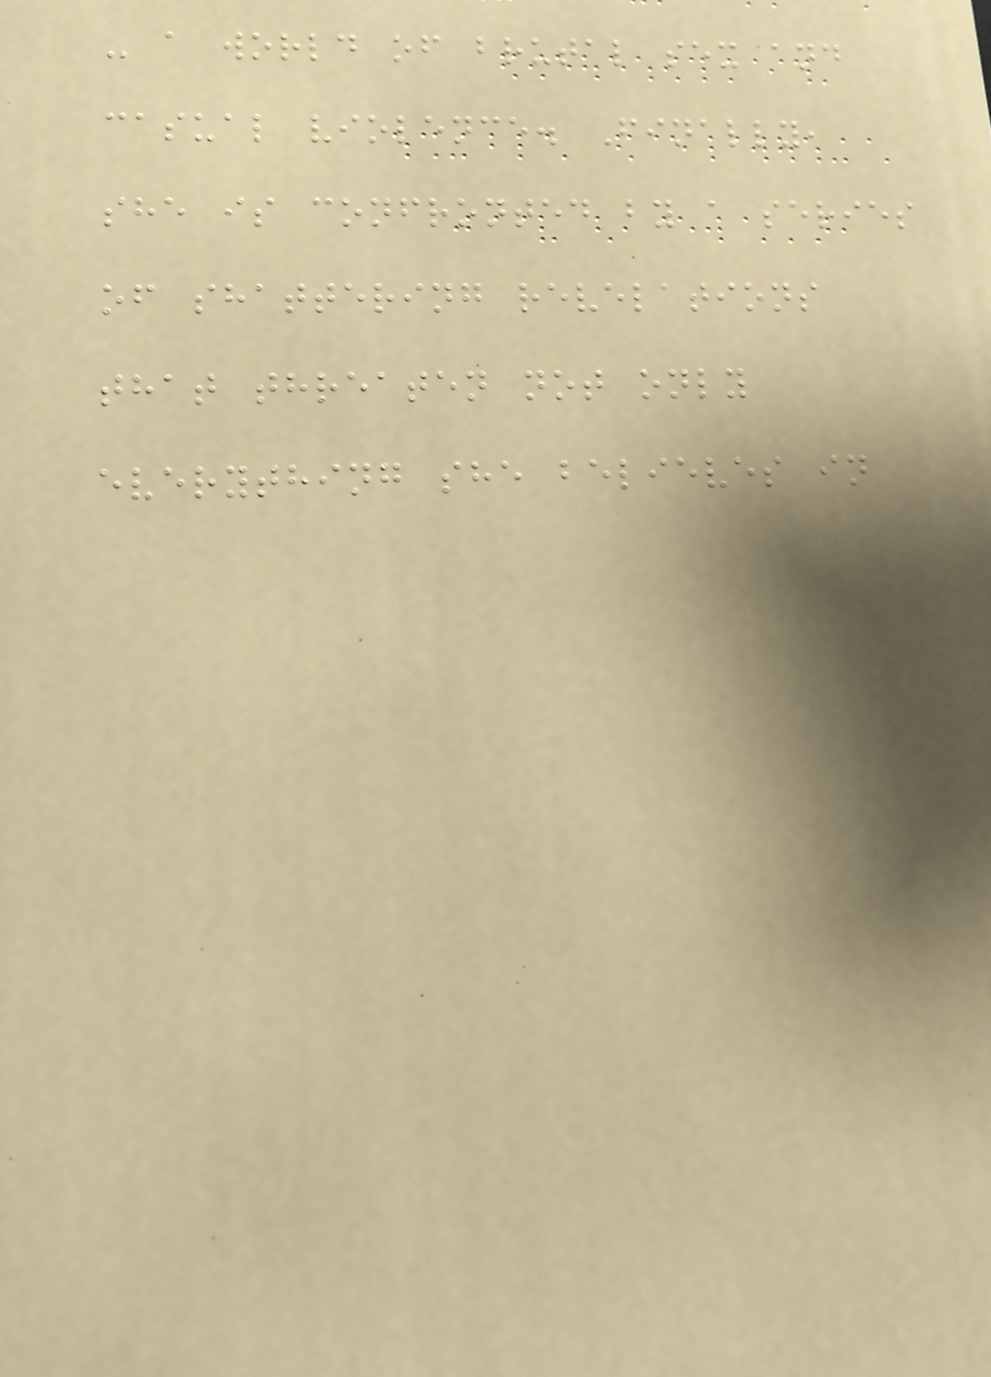- a world of brutal sex and
casual violence. Finally,
she is confronted by a series
of shattering revelations
that threaten not only
everything she believes in
